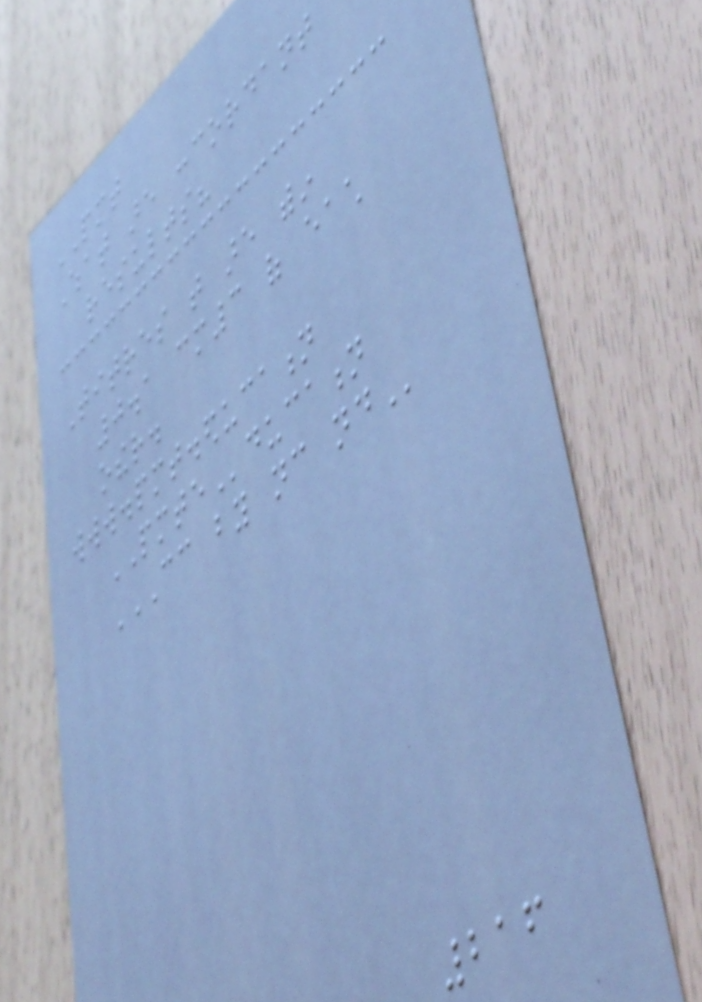PMT
What are concordant
results?
Titres that are within
0.1 cm3 of each
other.
www.pmt.education
PMTEducation
CC BY NC ND
216
